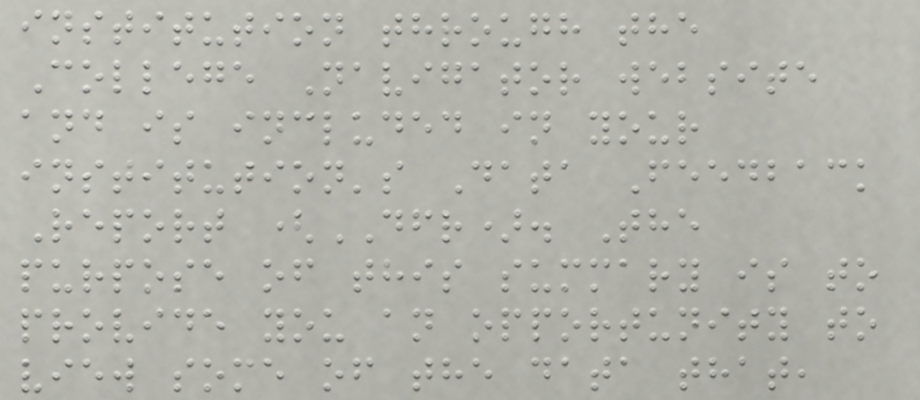institution through the
College Navigator website
and is included in your
institution's Data Feedback
Report (DFR). The
purpose of this summary is to
provide you an opportunity to
view some of the data that,
